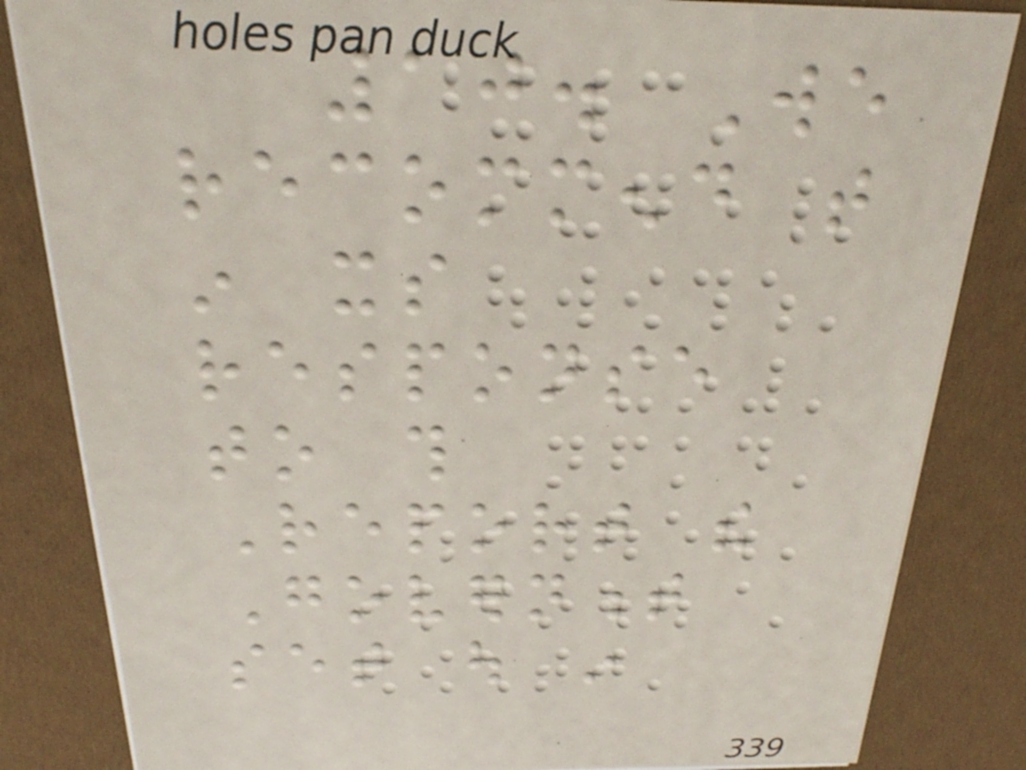10. We
recommend that
in its
response
to this
Report the
Government
set out in
